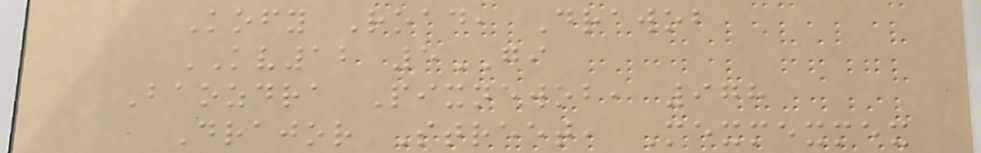Kofy Road, Drawob
KV12 5GI
Baozdra Pixnewob, 978
Drajor Street, Mexmexmex
